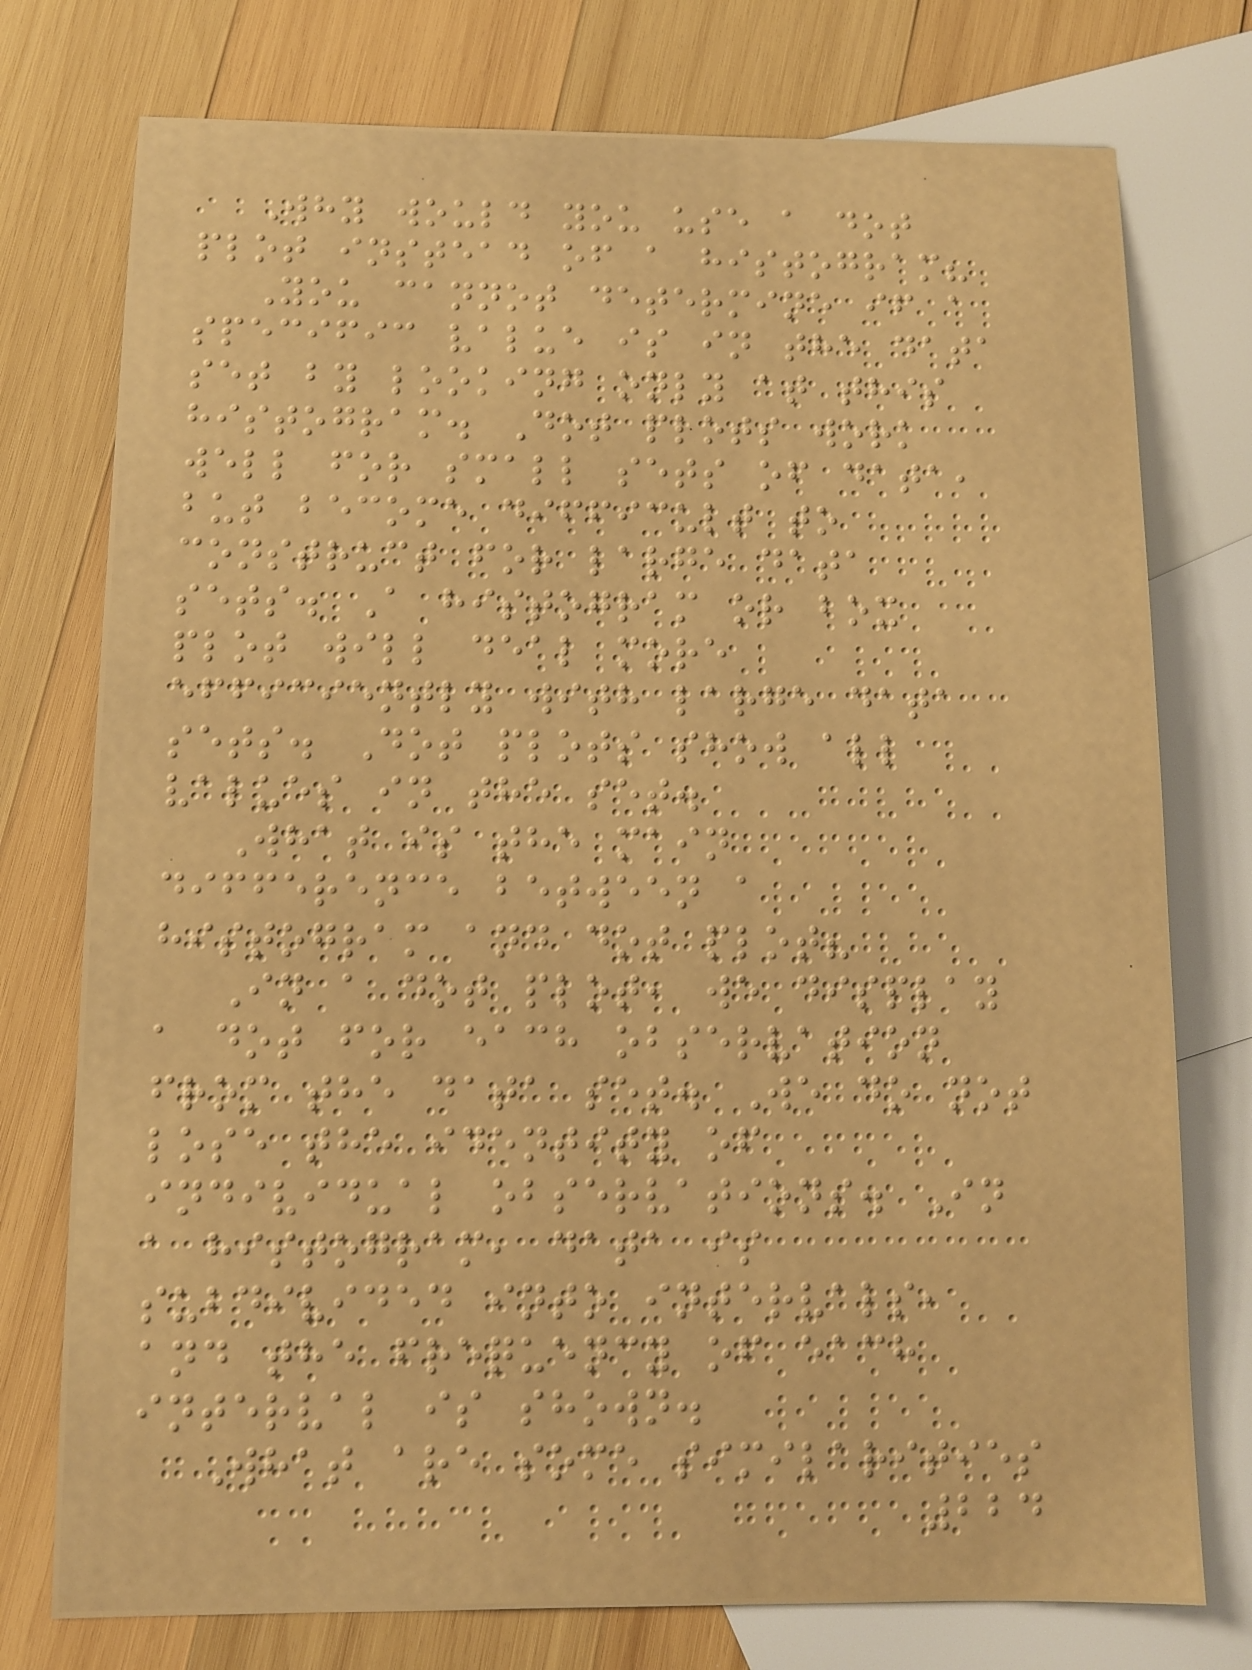Why would you use a dot
plot instead of a histogram?
You cannot determine if a
specific value is in the data
set by looking only at this
histogram. Dot plots work
well for small sets of data,
but become difficult to
construct for large data
sets. A histogram or box
plot will deal more
efficiently with large data
sets. Dot plots show all
values in the set.
What is the main
difference between a
histogram and dot plot?
In a dot plot, we display
a dot for each observation
from the data set. We do not
lose the identity of
individual observations. In
a histogram, data is
subdivided into intervals,
and the frequency of each
interval is shown.
What are some similarities
224
